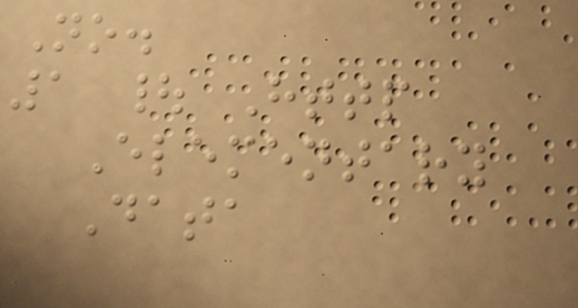No.
1 | Http
Elementary
Data
